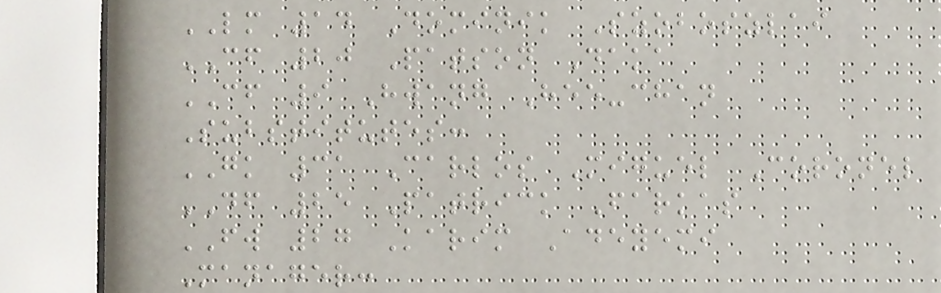LM 14 Dominik Szoboszlai
CF 20 Patson Daka
CF 9 Hwang Hee-chan
Substitutes:
GK 31 Carlos Miguel Coronel
DF 25 Patrick Farkas
FW 27 Karim Adeyemi
Manager:
